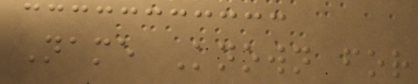Name Known for
